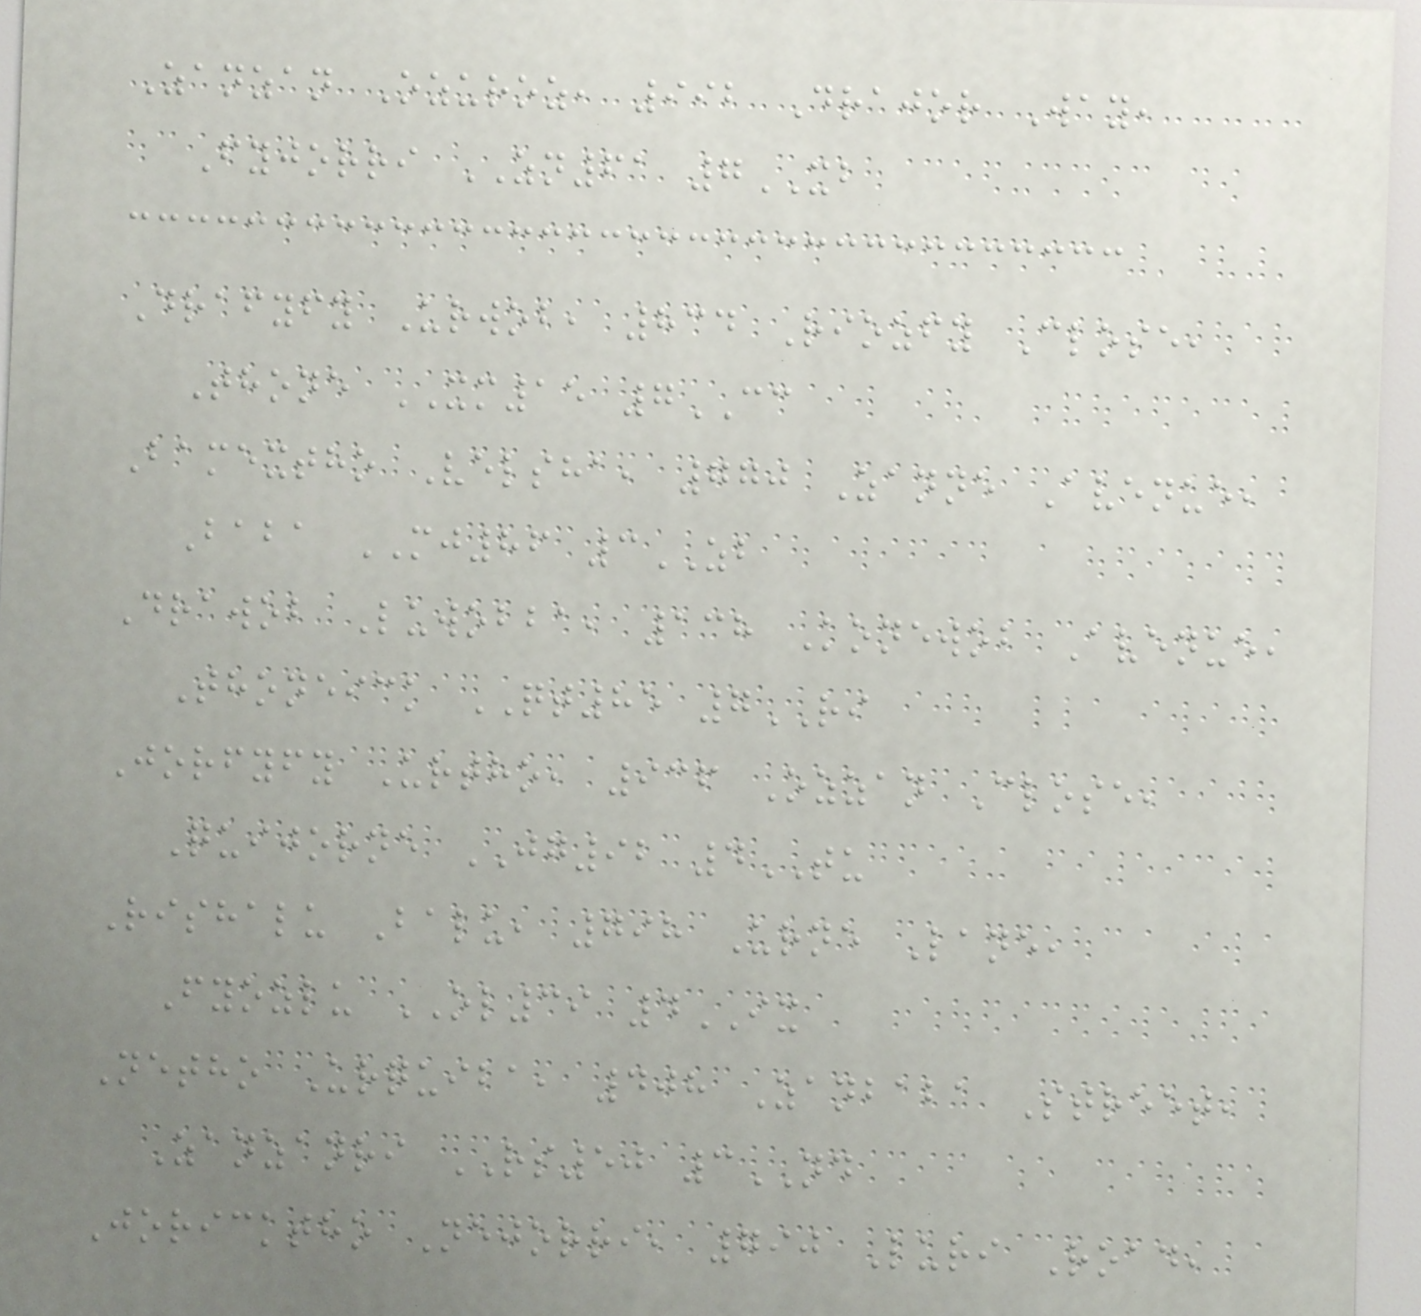Zanzan Ozuroz, 992 Drajor Way,
Fyjorri ZN61 7XB
Drafyfy Urwob, 834 Riozfy Close,
Thone XM15 7CC
Bamextho Velsha, 770 Zanne Avenue,
Baba MJ86 3ZB
Drawob Luwobba, 138 Konewob Avenue,
Thoneick QT85 7RI
Jorfyfy Urtho, 936 Ozzan Close,
Quijorne JG92 4TU
Rishalu Balu, 798 Urne Lane,
Fyozlu OL39 4IX
Netho Urquiba, 408 Zanbaba Street,
Zanzanri RS50 3ND
Joricktho Nejorri, 790 Luri Road,
